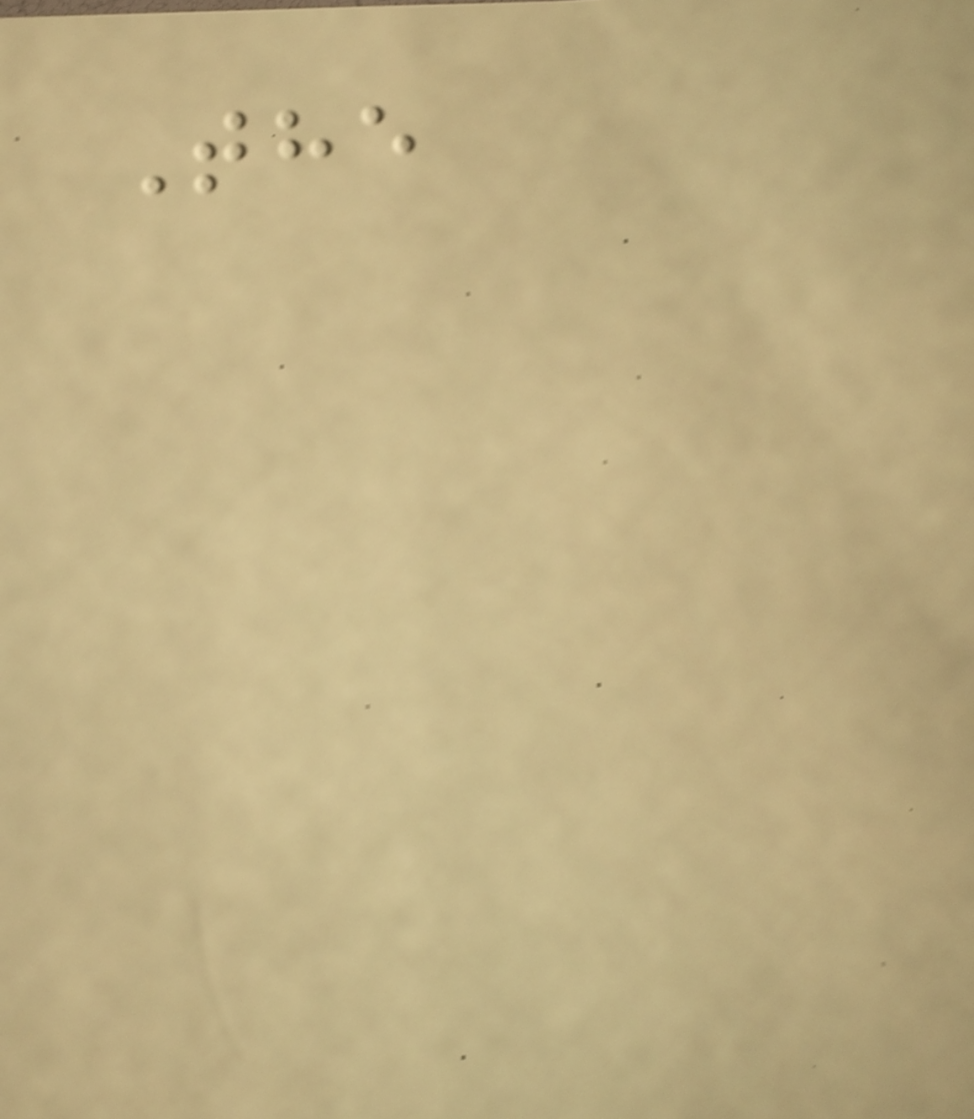The
